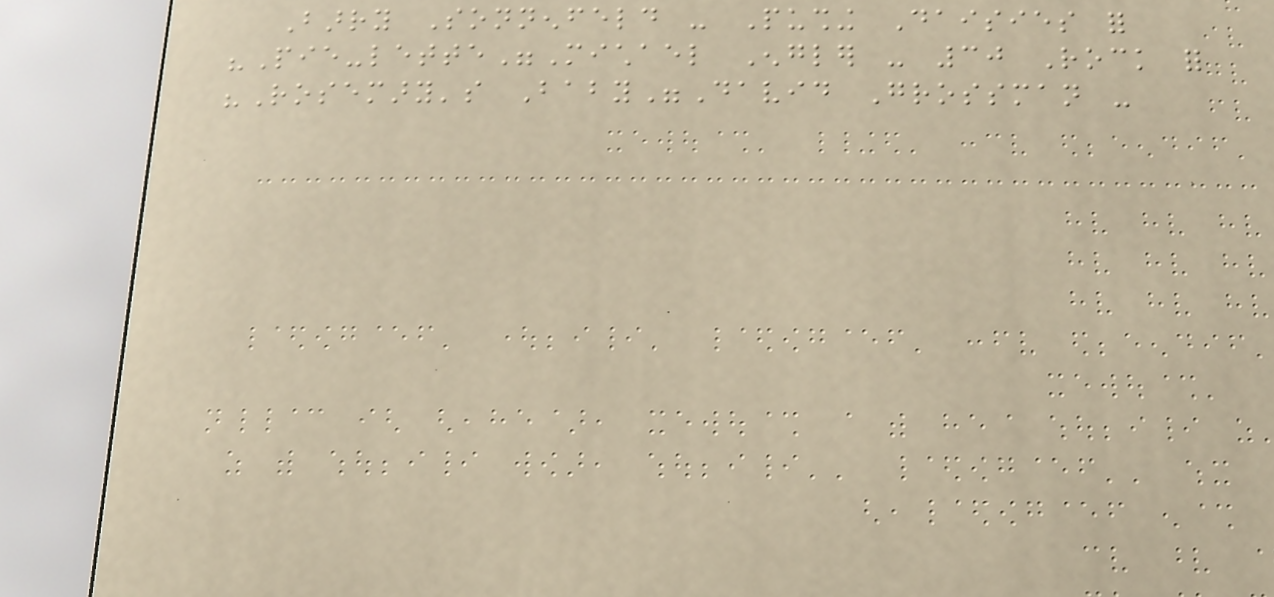Barry Sonnenfeld - Pushing Daisies for
"Pie-lette"Michael Engler - 30 Rock for
"Rosemary's Baby"David Grossman -
